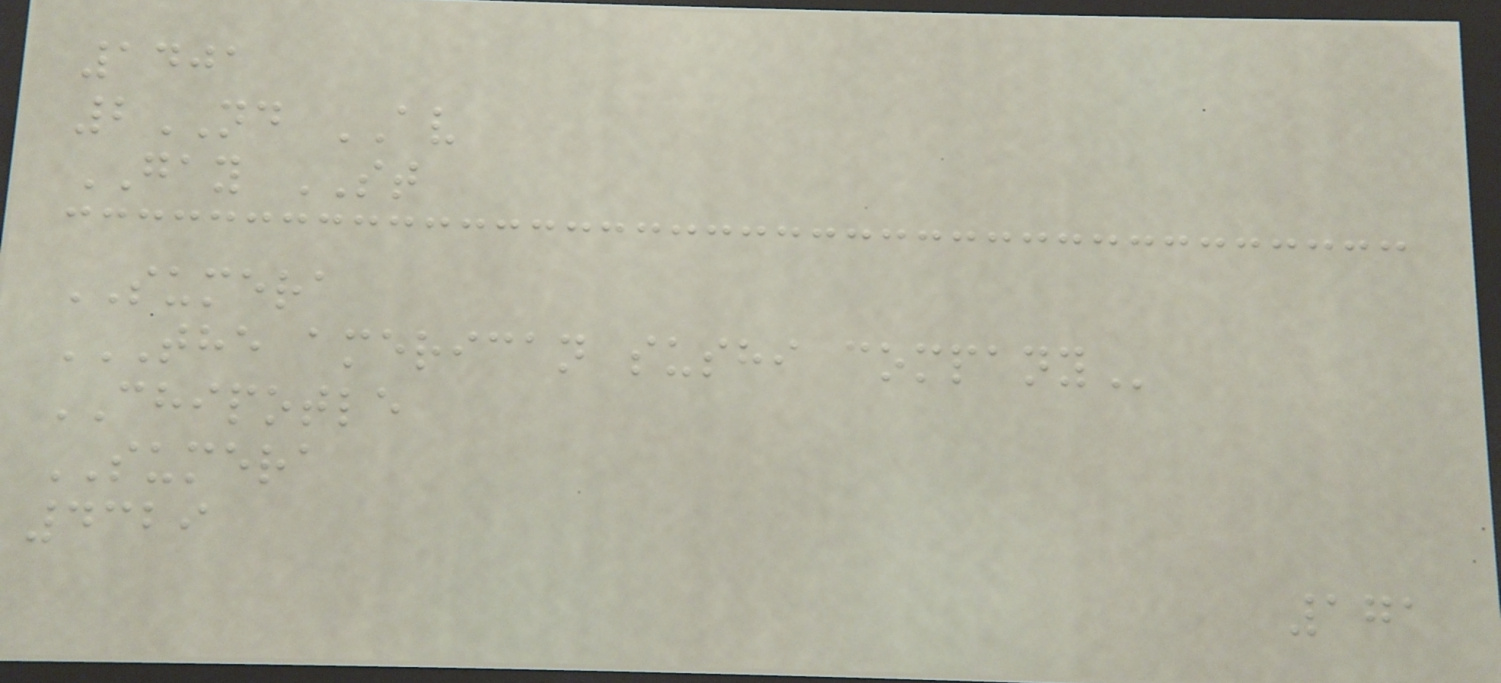1401
2ND AV
GAY ST
SUMERA
THE AMERICAN SUSHI COMPANY
CHIPOTLE
SUMERA
4329
171
